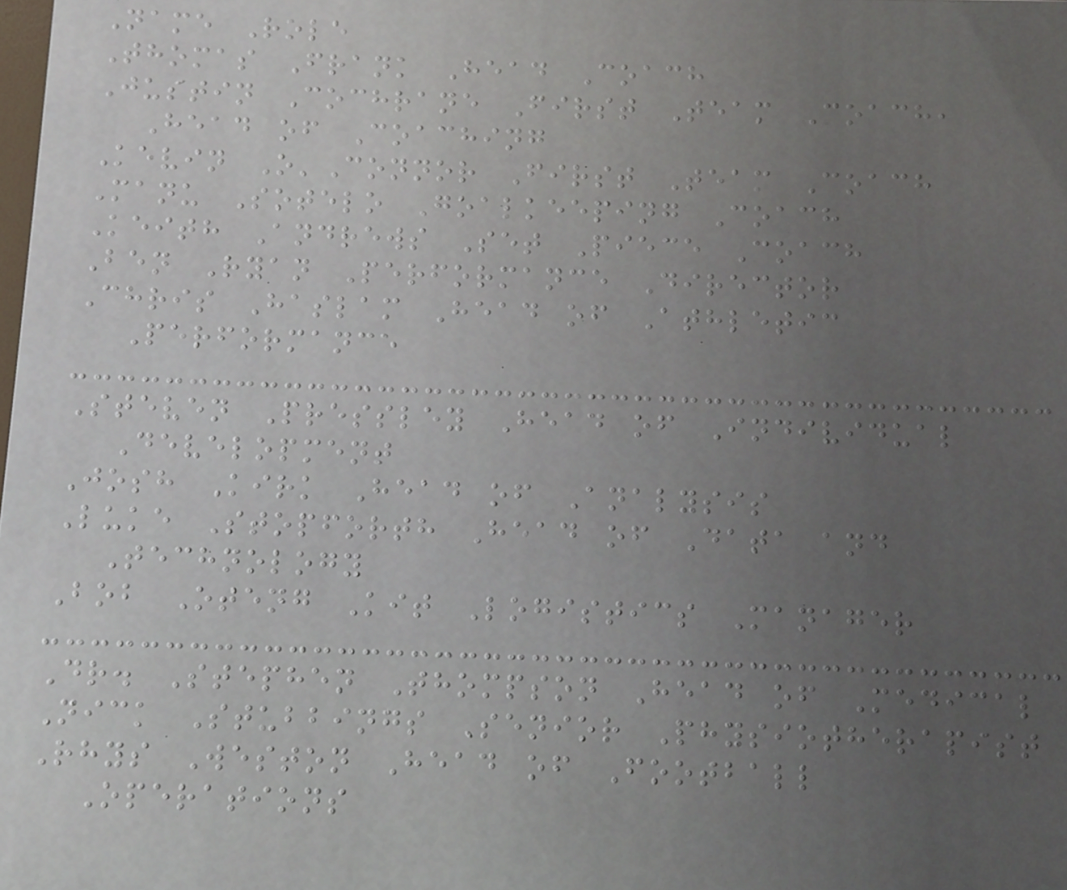Name Role
Thomas Frank Head Coach
Justin Cochrane First Team Coach,
Head of Coaching
Kevin O'Connor First Team Coach
Manu Sotelo Goalkeeping Coach
Keith Andrews Set Piece Coach
Ben Ryan Performance Director
Chris Haslam Head of Athletic
Performance
Steven Pressley Head of Individual
Development
Josh Kirk Head of Analysis
Luke Stopforth Head of Data and
Technology
Bob Oteng Kit Logistics Manager
Dr. Stephen Thompson Head of Medical
Nick Stubbings Senior Physiotherapist
Rhys Weston Head of Football
Operations
